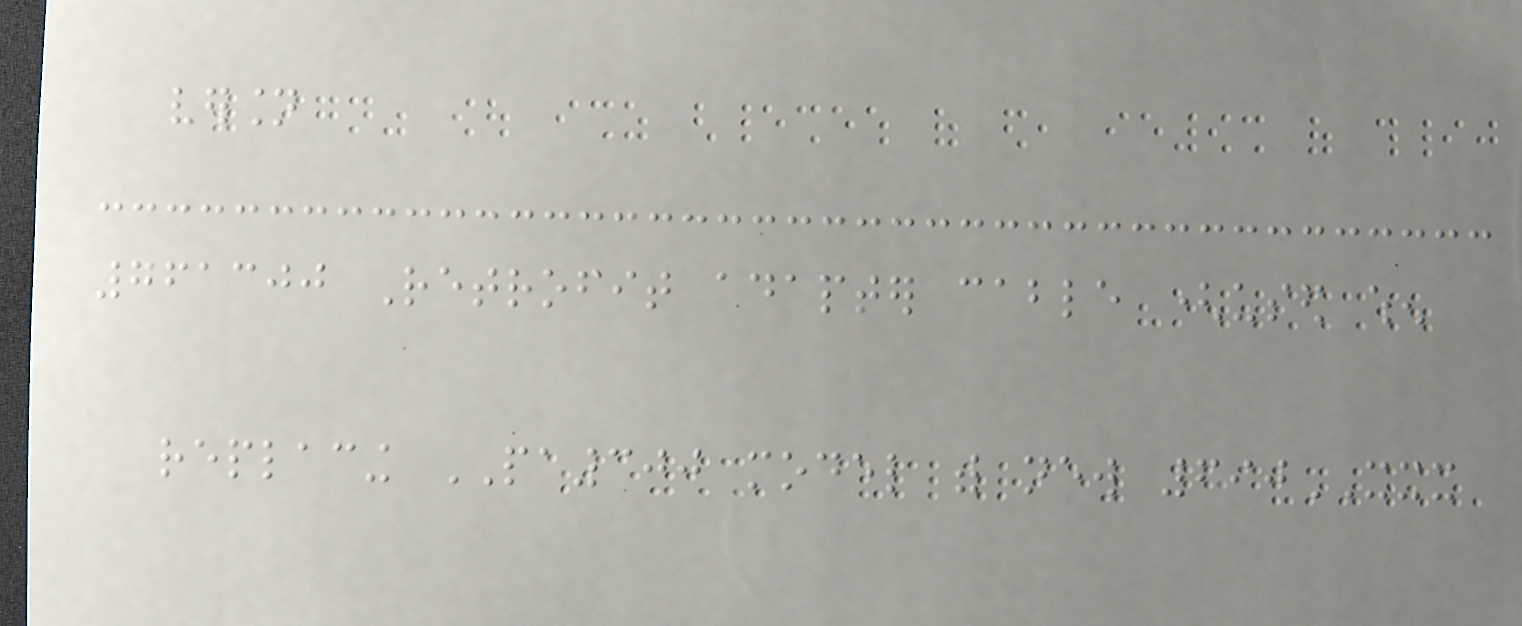version
761300 Retrofit adapter cable (used when
replacing PA300 model with new 690XXX
